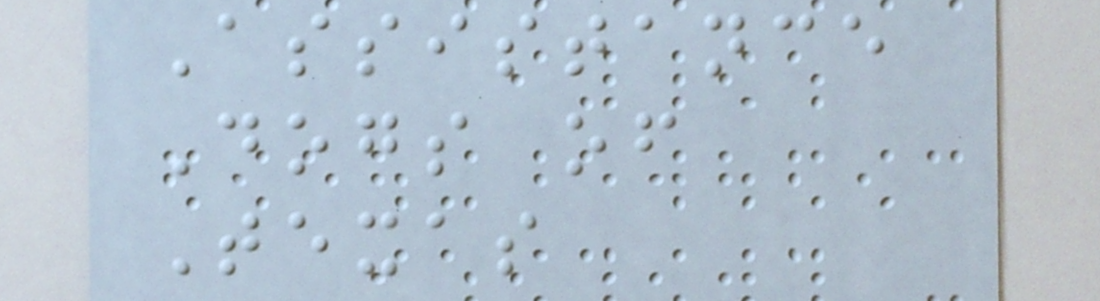Assistance
Dogs of
Texas
